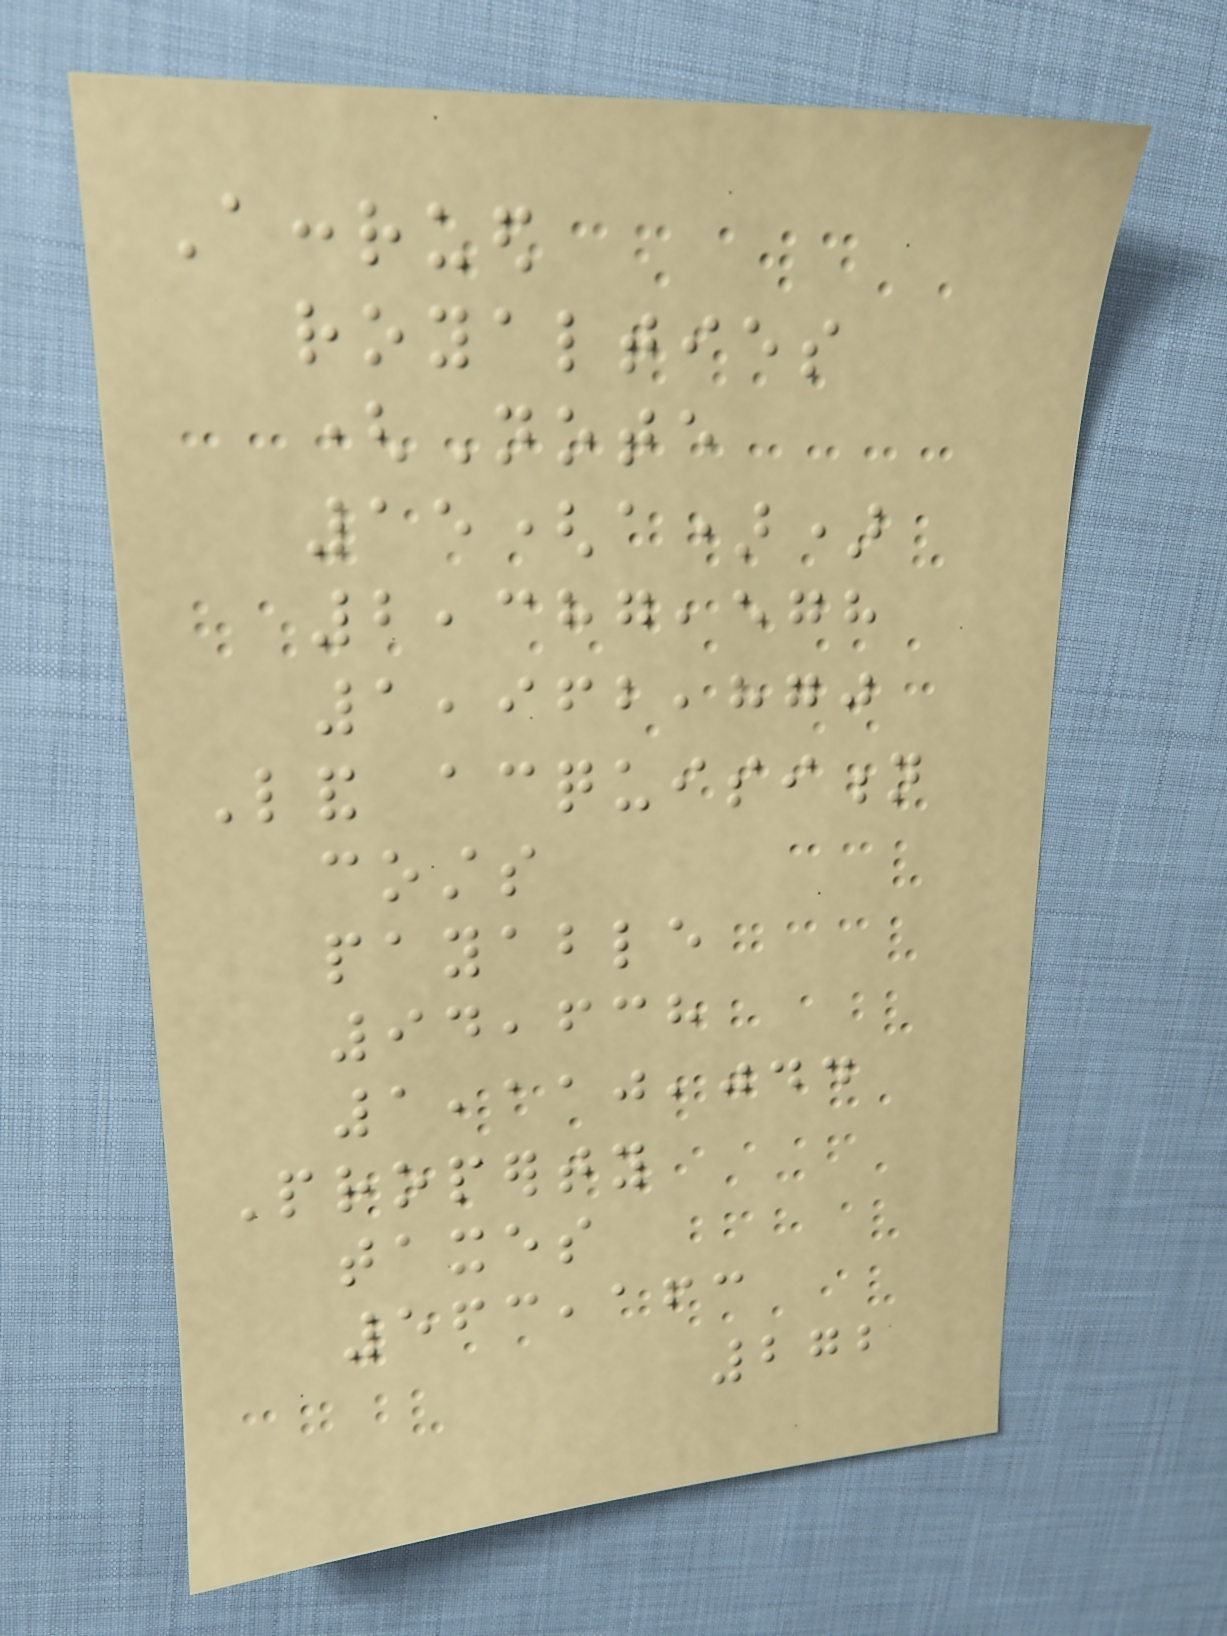Accrued
royalties
(Note
15(a))
2,387,578
1,962,870
Land acquisition
costs
payable
94,638
1,110,044
Property
taxes
563,163
272
